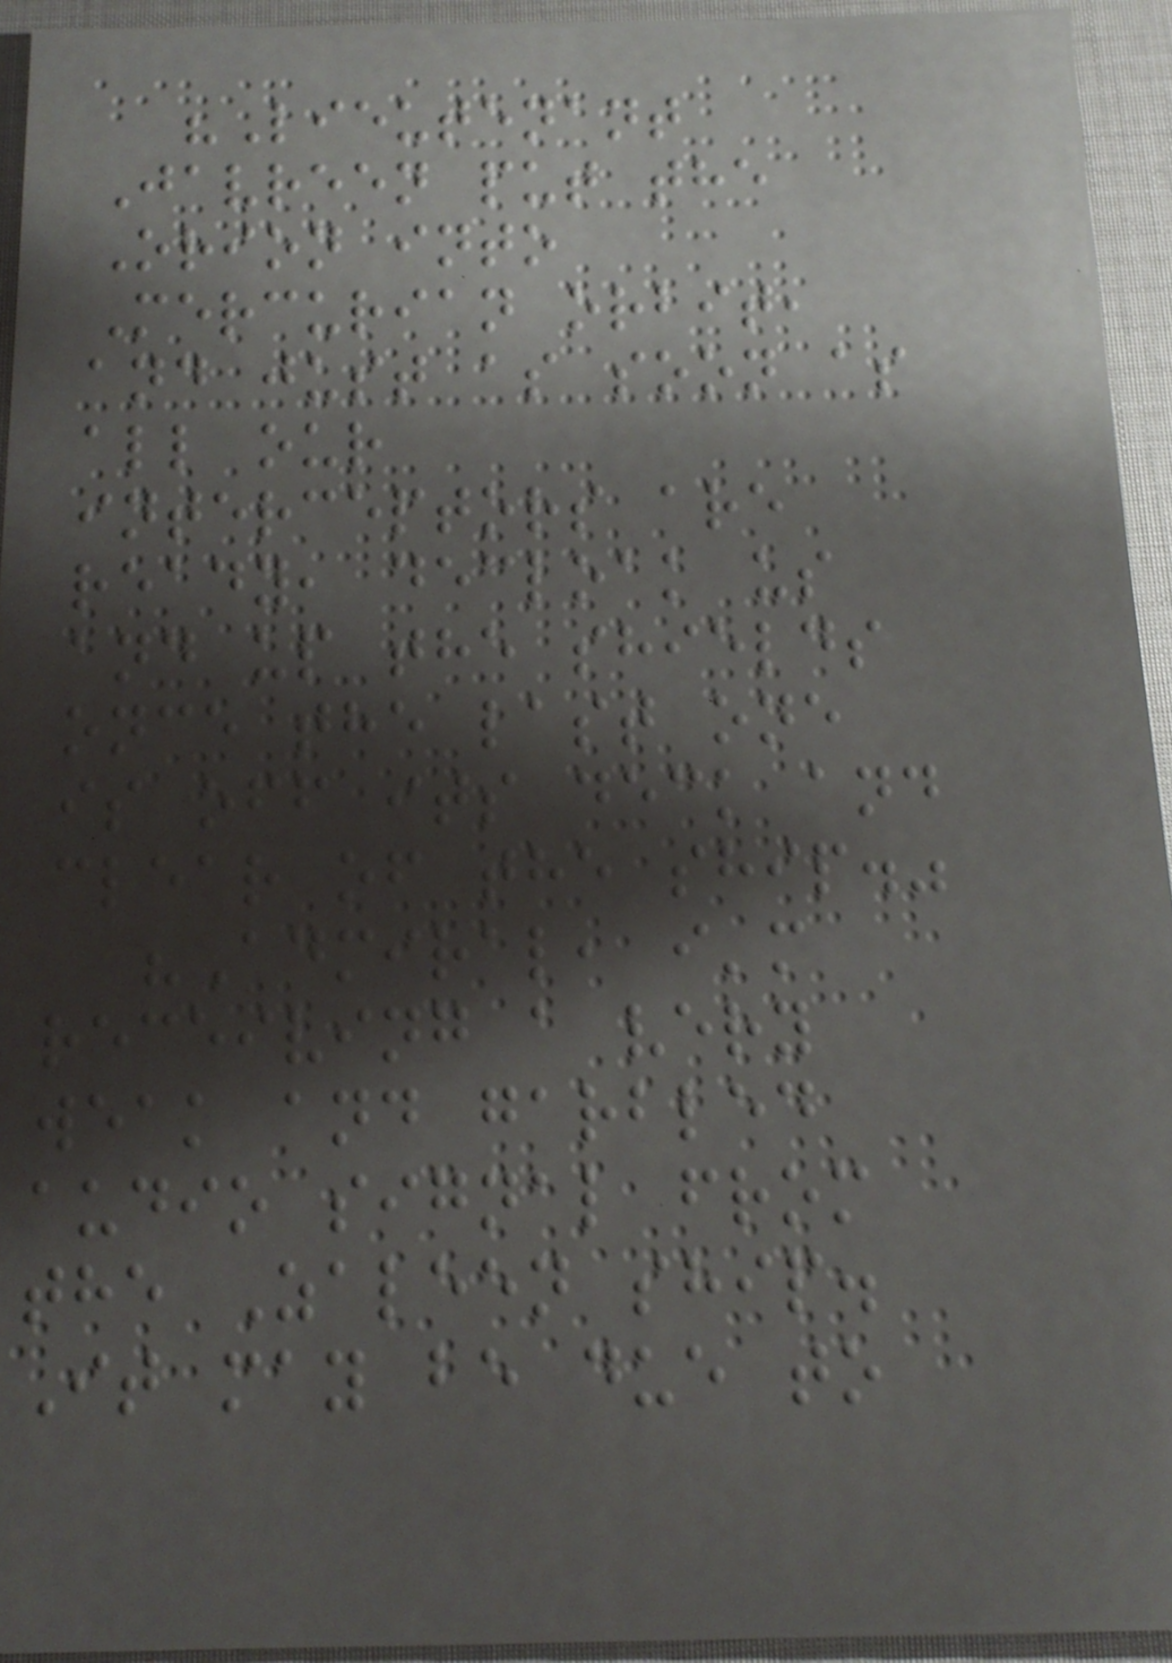"Lieutenant
Javreen put the
Orion into
Mercurian orbit,
and just as soon as
all our
interceptors are
ready, decloak us
and up the shields
once the last one
is off its deck and
clear of the ship."
"Admiral, i'm
receiving a very
weak and garbled
audio signal from
the Zaleen ship.
It may be due to
